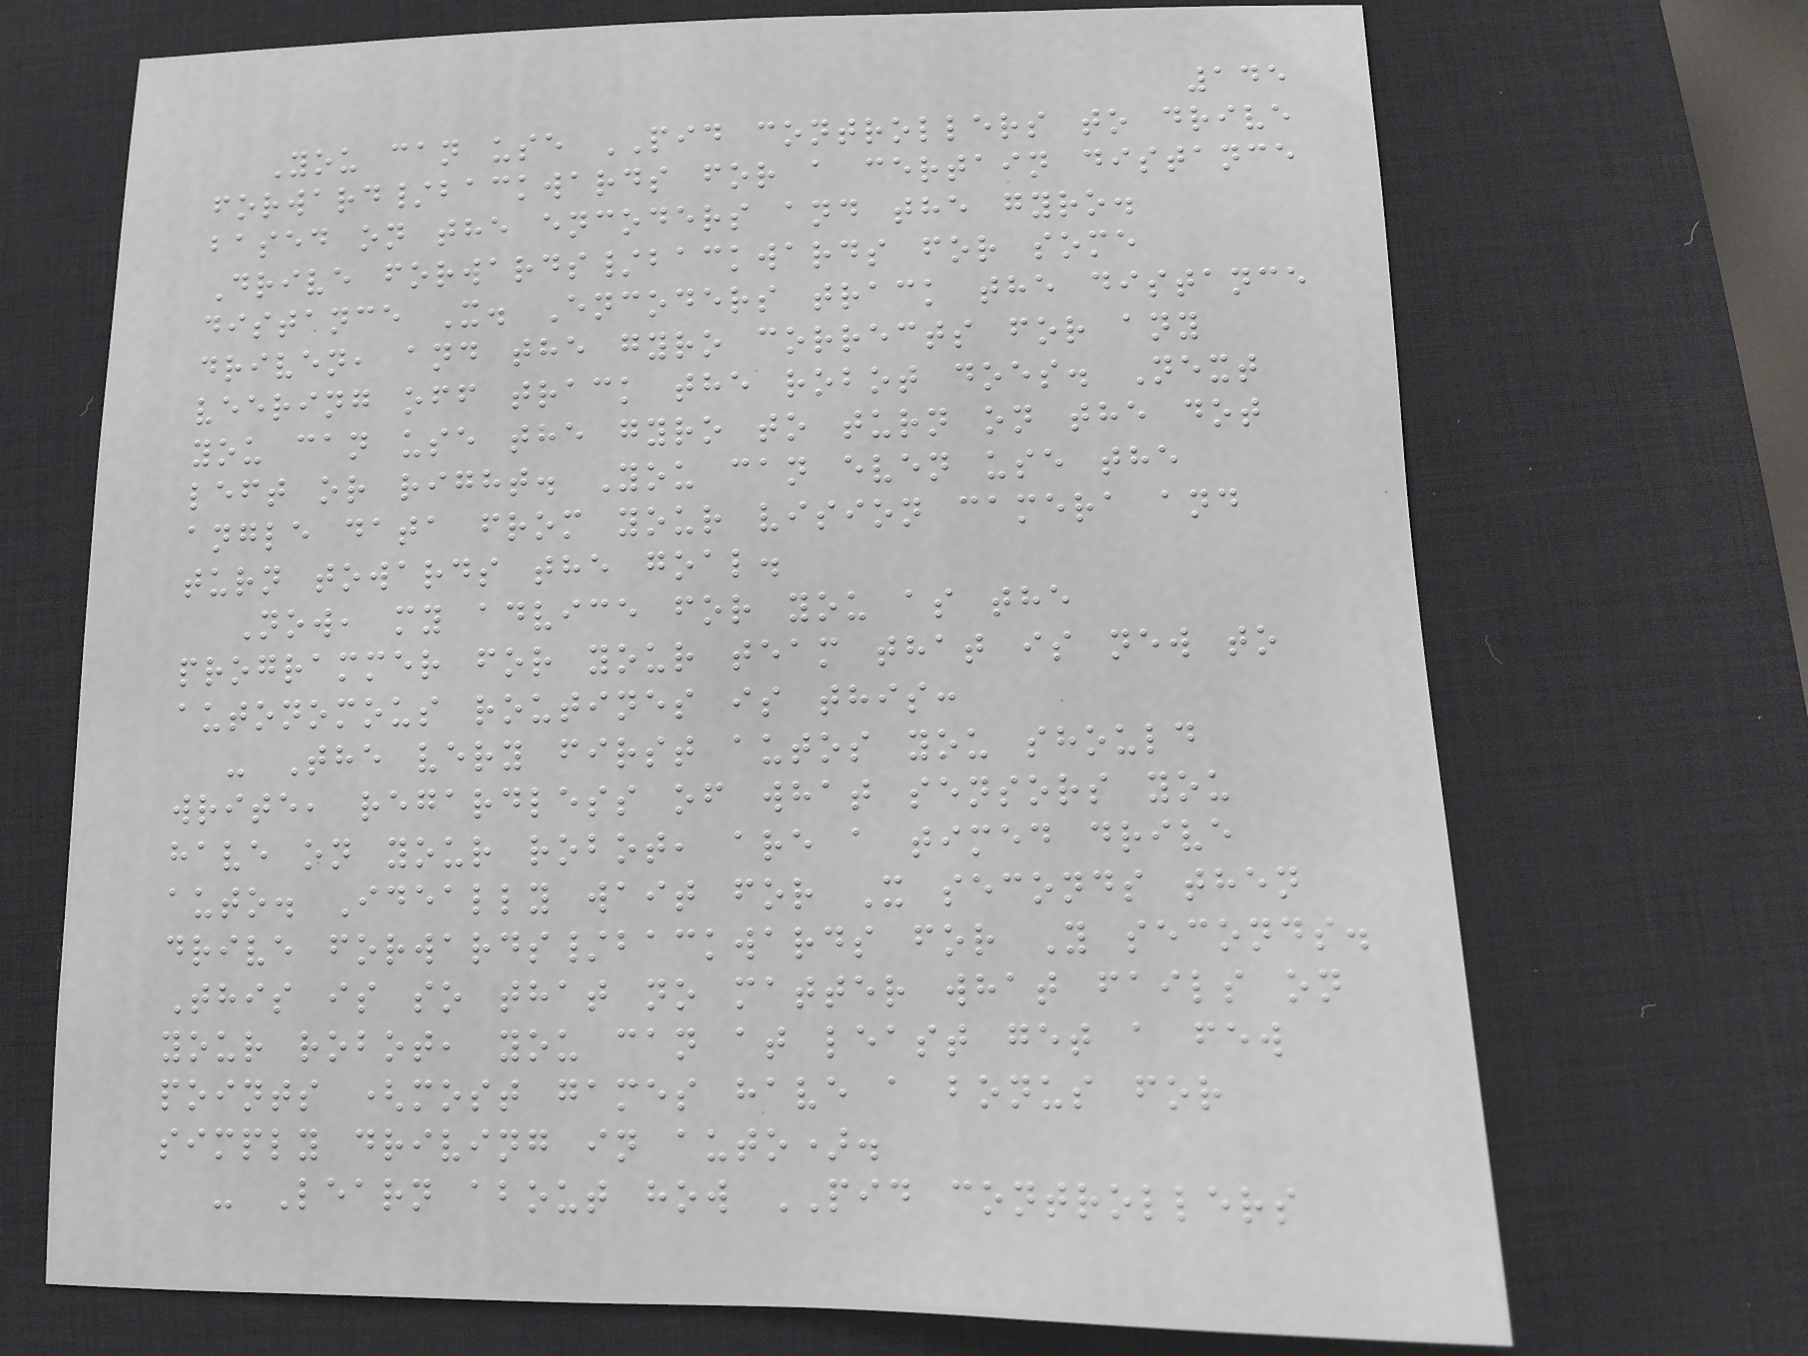145
You can use PID controllers to drive
forward/backwards for a certain distance
based on the encoders and the gyro.
Drive forwards/backwards for some
distance X. Encoders track the distance
driven, and the gyro corrects for any
veering off track the robot does. Next
you can use the gyro to turn on the dot
left or right. You can even use the
angle data from your vision camera and
turn towards the goal.
Now, my advice for you as the
programmer for your team that is new to
autonomous routines is this:
- The very first autos you should
write, regardless of what sensors you
have on your robot, are a timed drive
auto. Ideally wait for X seconds then
drive forwards/backwards for Y seconds.
This is so that no matter what fails on
your robot, you can at least get a few
points (most games have a bonus for
simply driving in auto).
- Learn about how PID controllers
